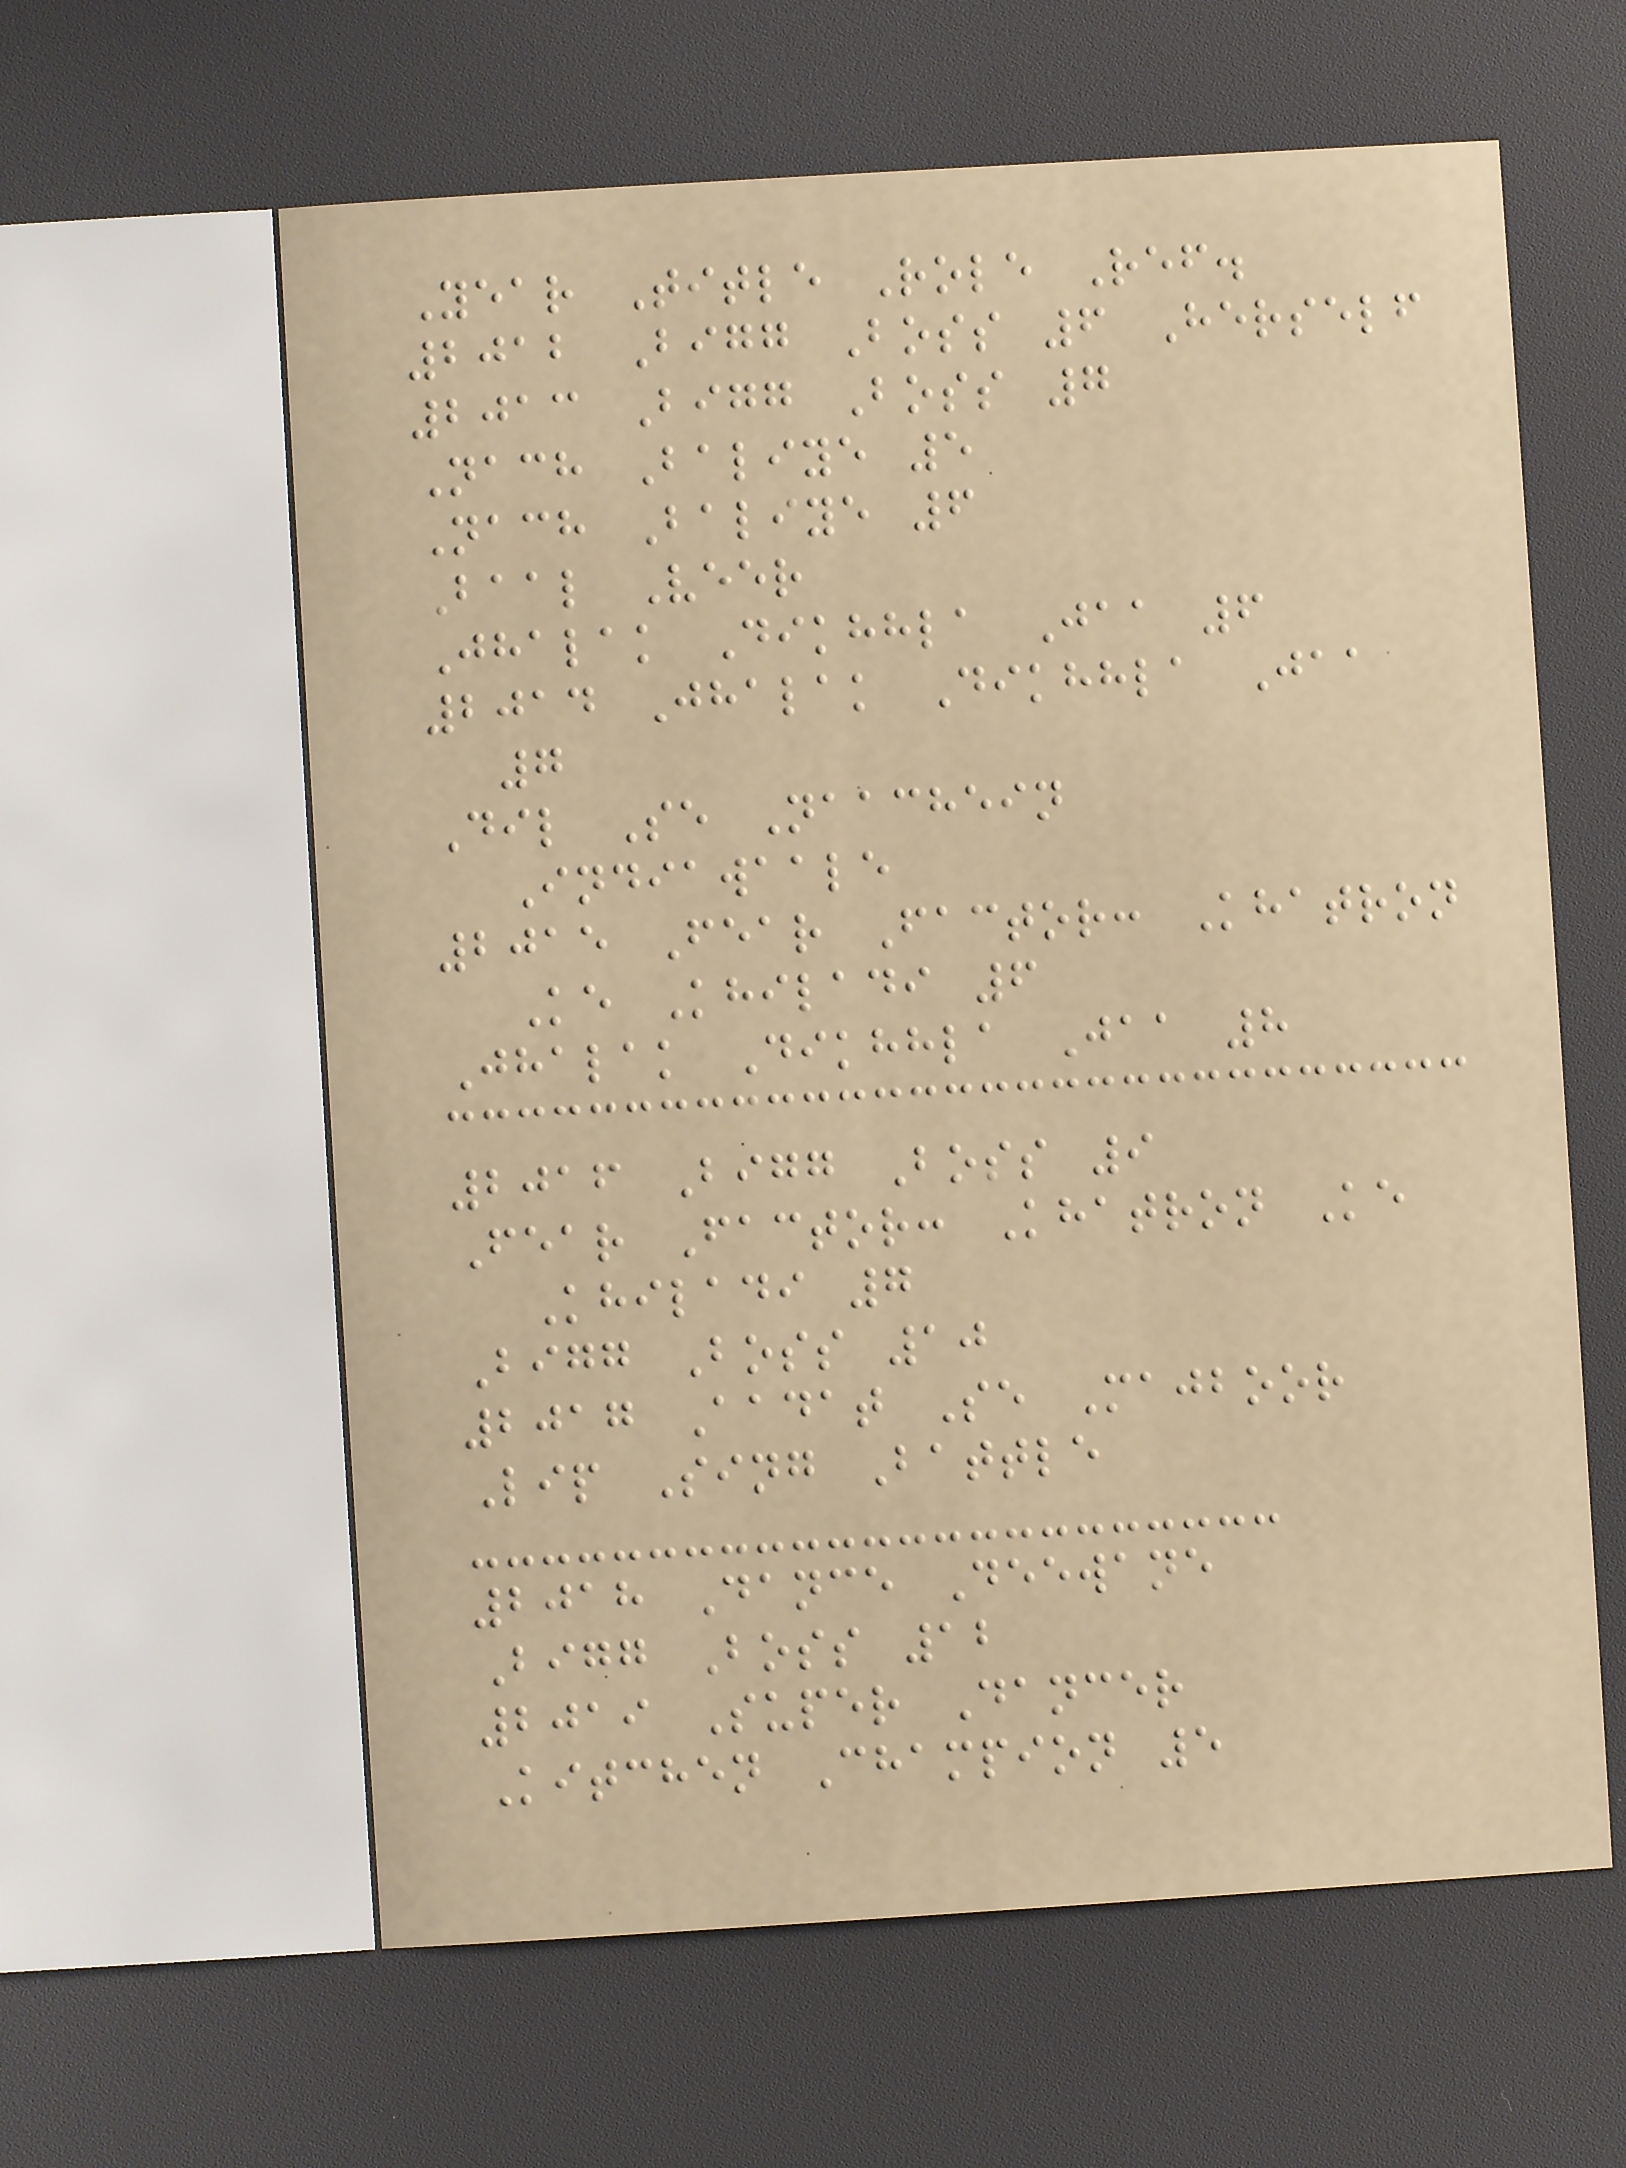Year Title Role Ref.
2012 Bigg Boss 6 Herself
2013 Bigg Boss 7
Nach Baliye 5
Nach Baliye 6
Baal Veer
Jhalak Dikhhla Jaa 6
2014 Jhalak Dikhhla Jaa
7
Dil Se Naachein
Indiawaale
2015 Fear Factor: Khatron
Ke Khiladi 6
Jhalak Dikhhla Jaa 8
2016 Bigg Boss 9
Fear Factor: Khatron Ke
Khiladi 7
Bigg Boss 10
2017 Aadat Se Majboor
Lip Sing Battle
2018 Dance Deewane
Bigg Boss 12
2019 Super Dancer
Kitchen Champion 5
